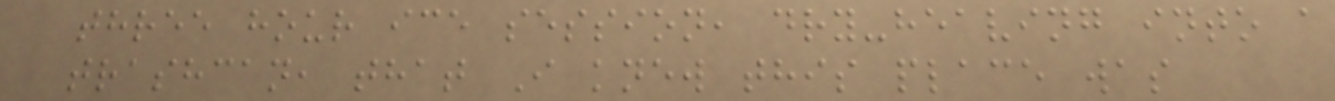three hour ice session, dry-heaving into a
trashcan, that I knew this place was
